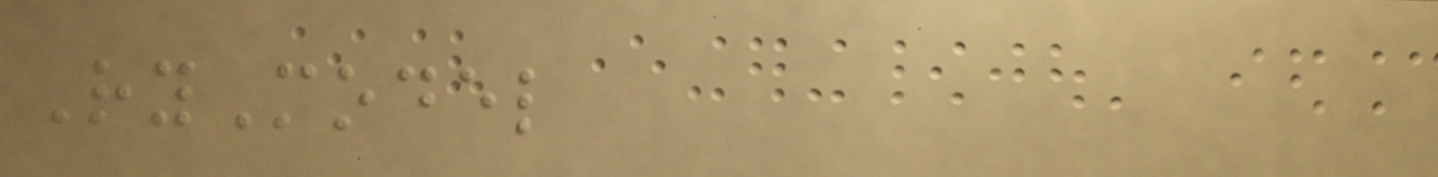RyModel
